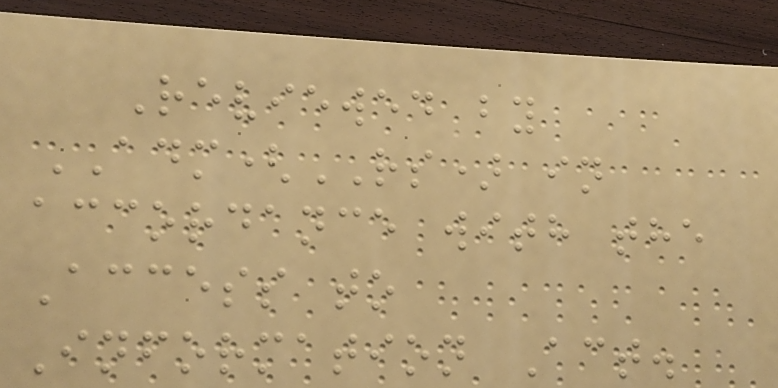Reviewed by
ADM(RS) in
accordance with the
Access to
Information Act.
